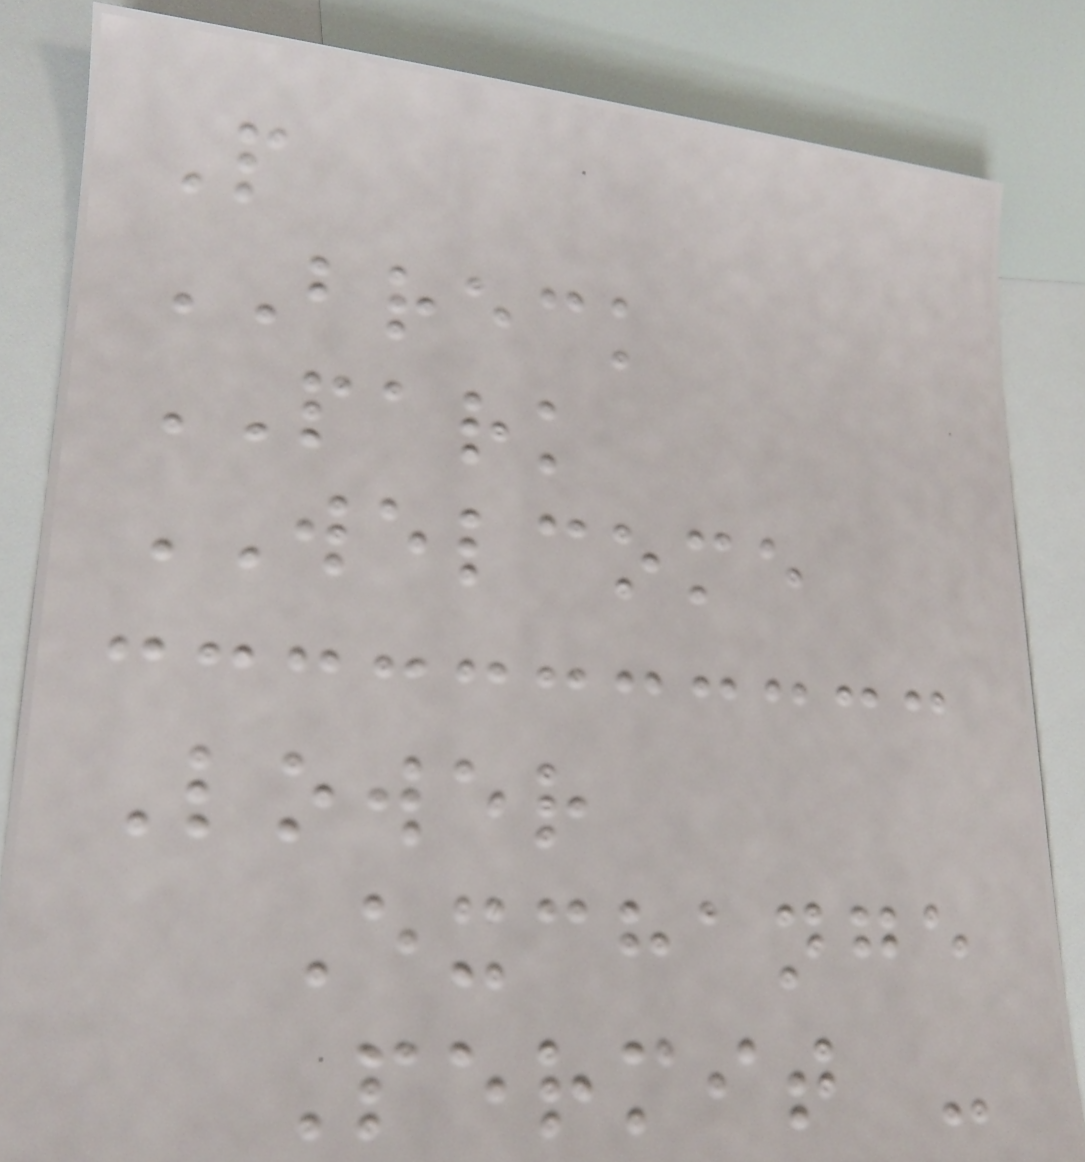P
BRECK
PARK
WELCOME
Lower
Exchange
Permit -
